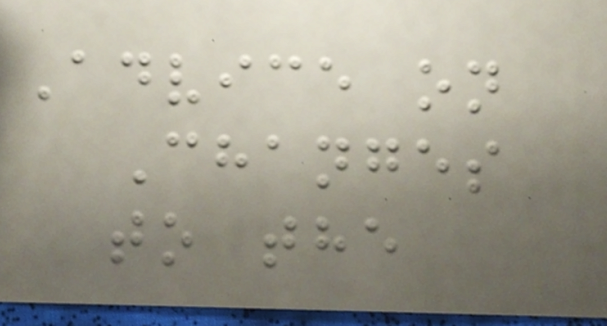Advice on
Changes
to the
